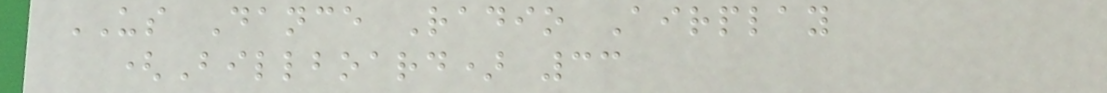US Dance Radio Airplay
(Billboard) 33
